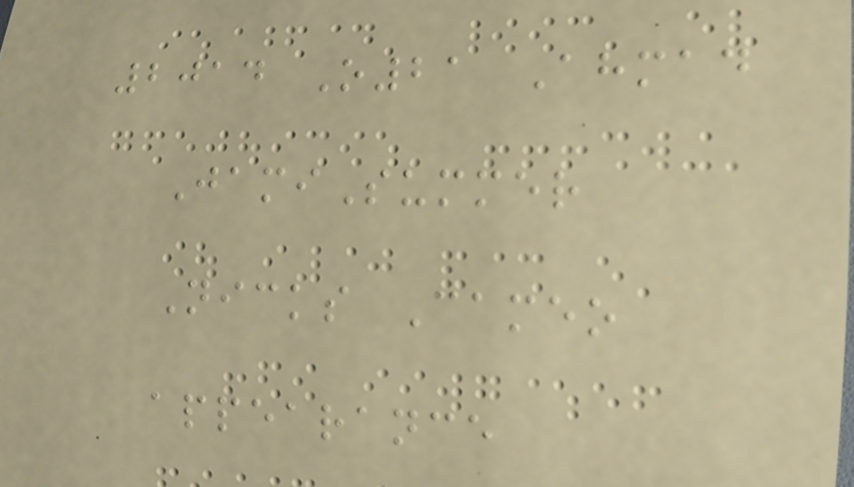2014 O21 Ahmad
JamiSummer
Nicks Cameo
appearance
